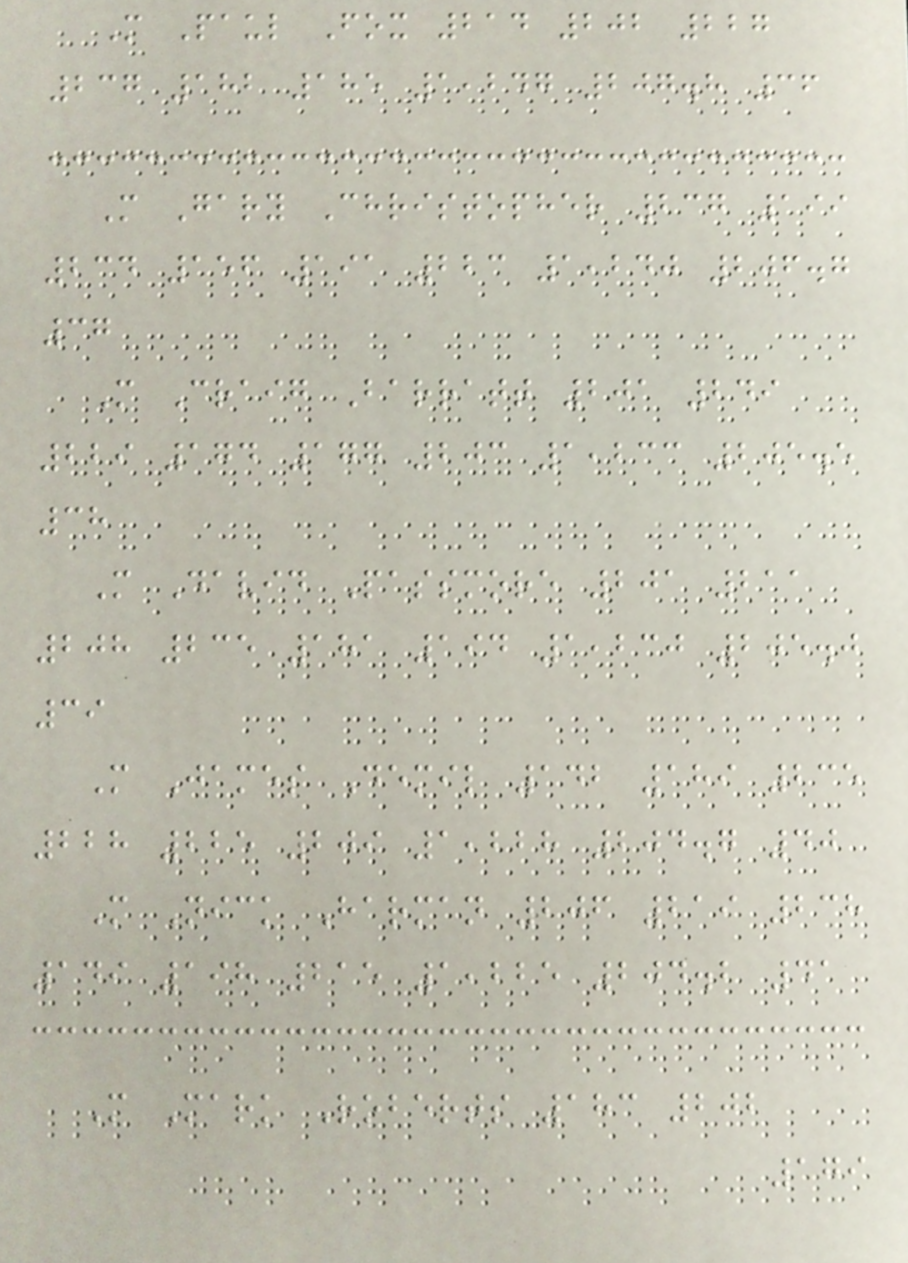M Paul Fox 214 202 227
237 182 185 1,247 207.8 36
M Gary Christopher 237 199
234 156 191 223 1,240 206.7
37
M Craig Barratt 201 249
229 174 177 203 1,233 205.5
38
M David Passmore 201 211
208 235 181 194 1,230 205.0
39
M James Demil 142 189 235
228 225 209 1,228 204.7 40
M Nick Harman 206 219 238
149 198 215 1,225 204.2 41
M Mark Roberts 183 202
179
